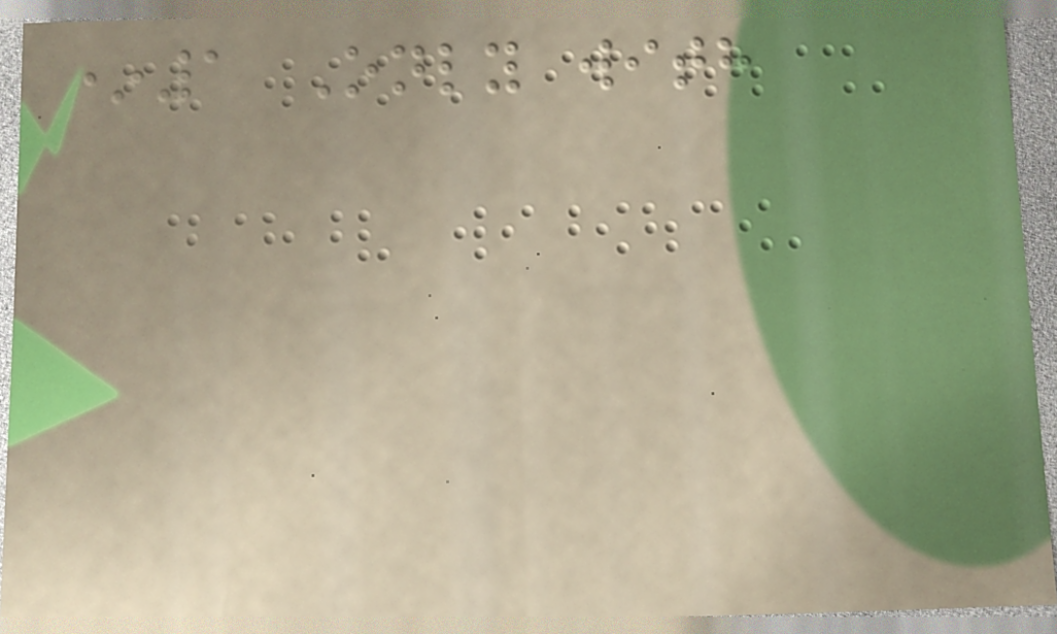*1 Only with
